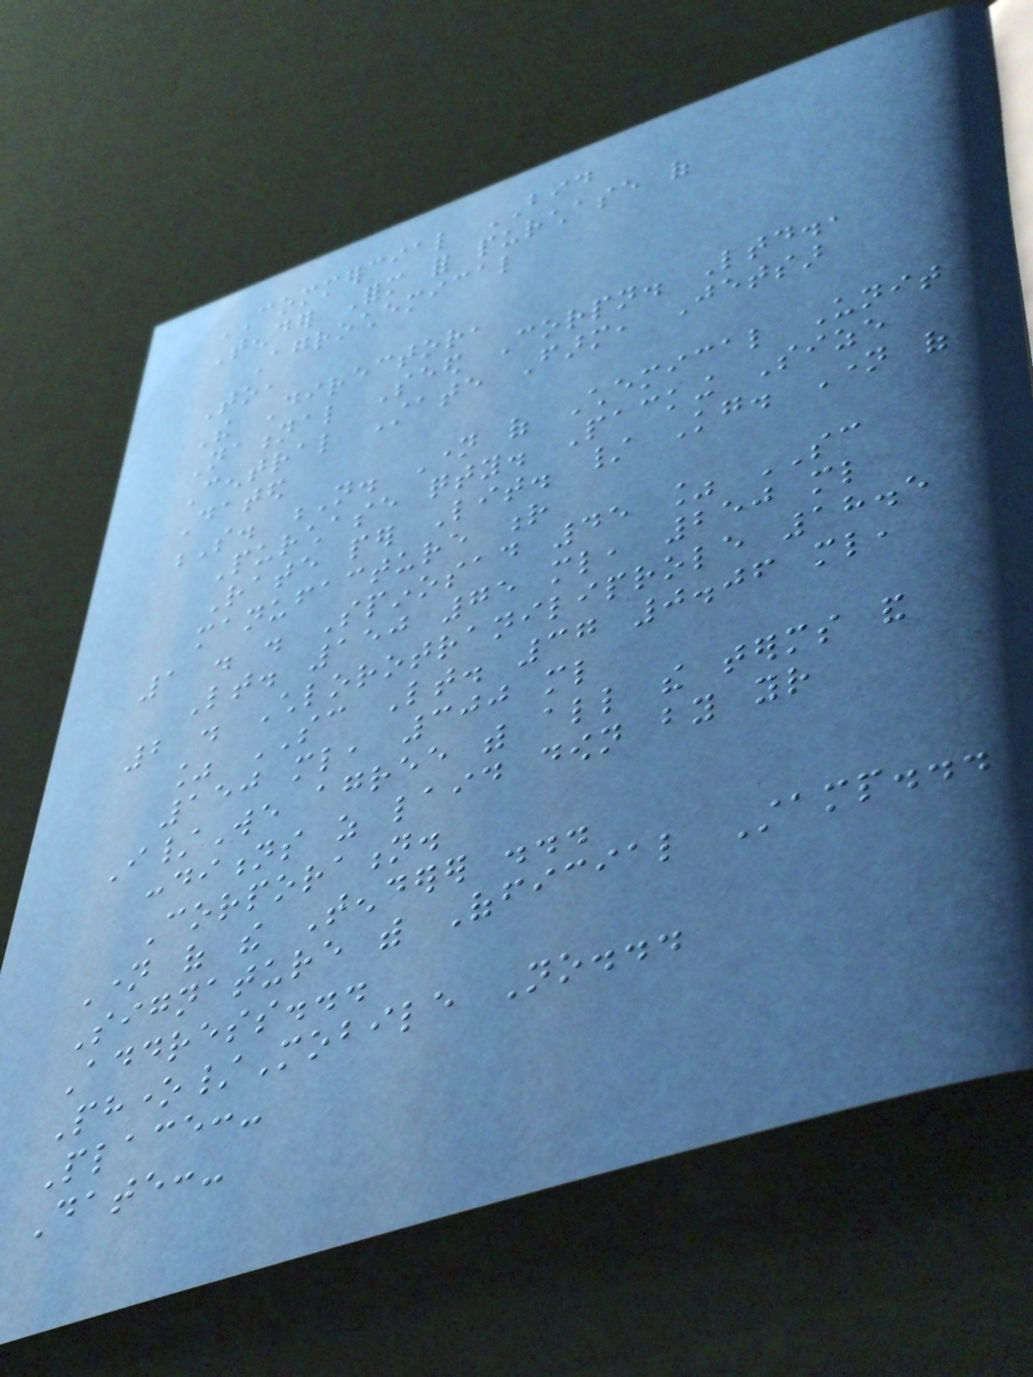COMMERCIAL BID
Tender Form for purchase of
Agrochemical
To,
The Director,
National Seed Corpn. Ltd.,
Central State Farm, Jetsar
Dated
S. N. Name of Chemical Unit
Purchase qty. Packing Size
Rate per Lit. / Kg. Name of
manufacture r
1 . . Spinosad 45 % SC
Lt. 150 75 ml, 250 ml
2 . Chlorotraniliprole 18.5
% SC Lt. 37 0.06 ml,
150 ml, 300 ml
I/We agree with all the terms and
conditions as laid down by your
Corporation.
Name of the Tenderer ...
Signature with Official Stamp...
Address...
Phone/Mobile No...
Place:-
Date:-
